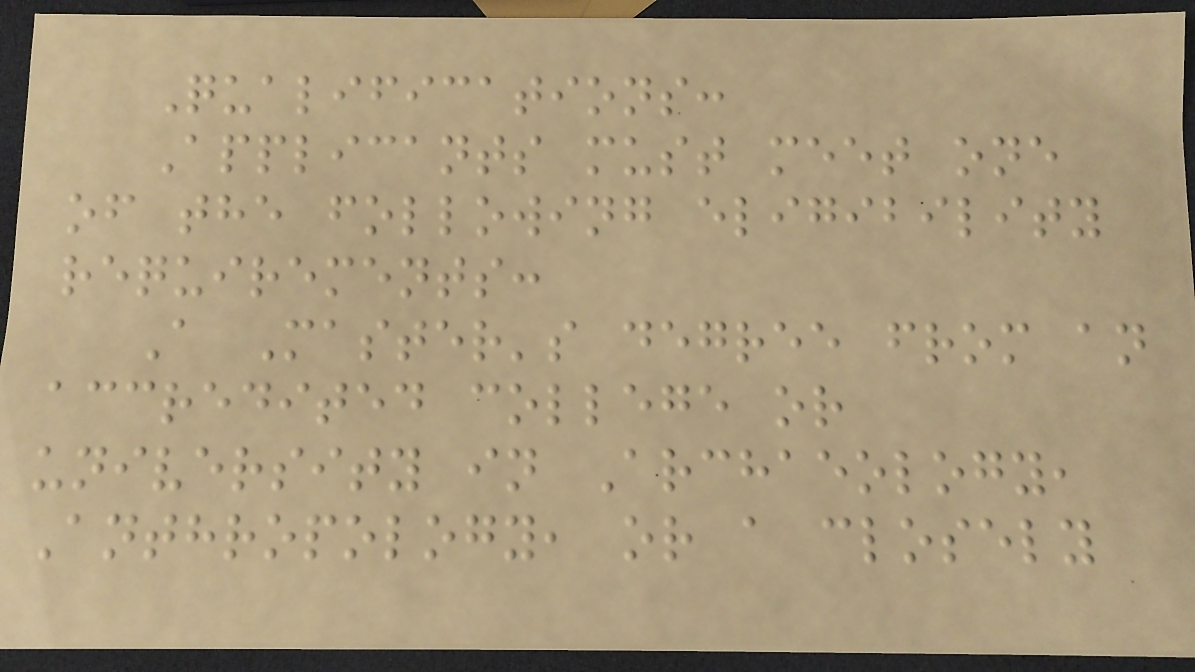Qualifications:
Applicants must meet one
of the following eligibility
requirements:
A Master's degree from an
accredited college or
university in Archaeology,
Anthropology, or a closely
